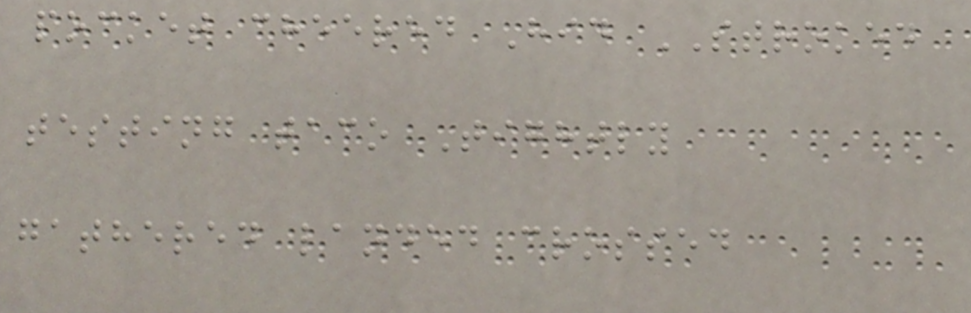pocket cheered Hid STROKED
testing taco Tightly
gathered landed crossed
